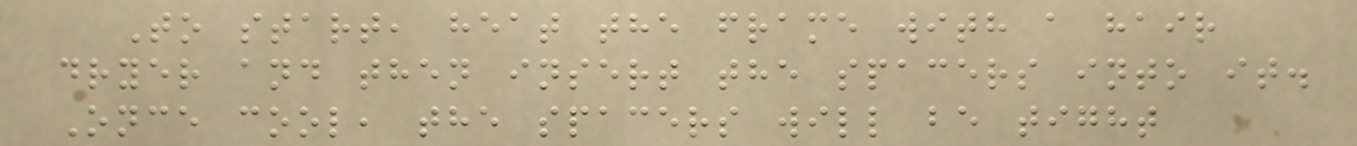To start, heat the frame with a hair
dryer and then insert the spacers into it.
Once cool, the spacers will be tight
